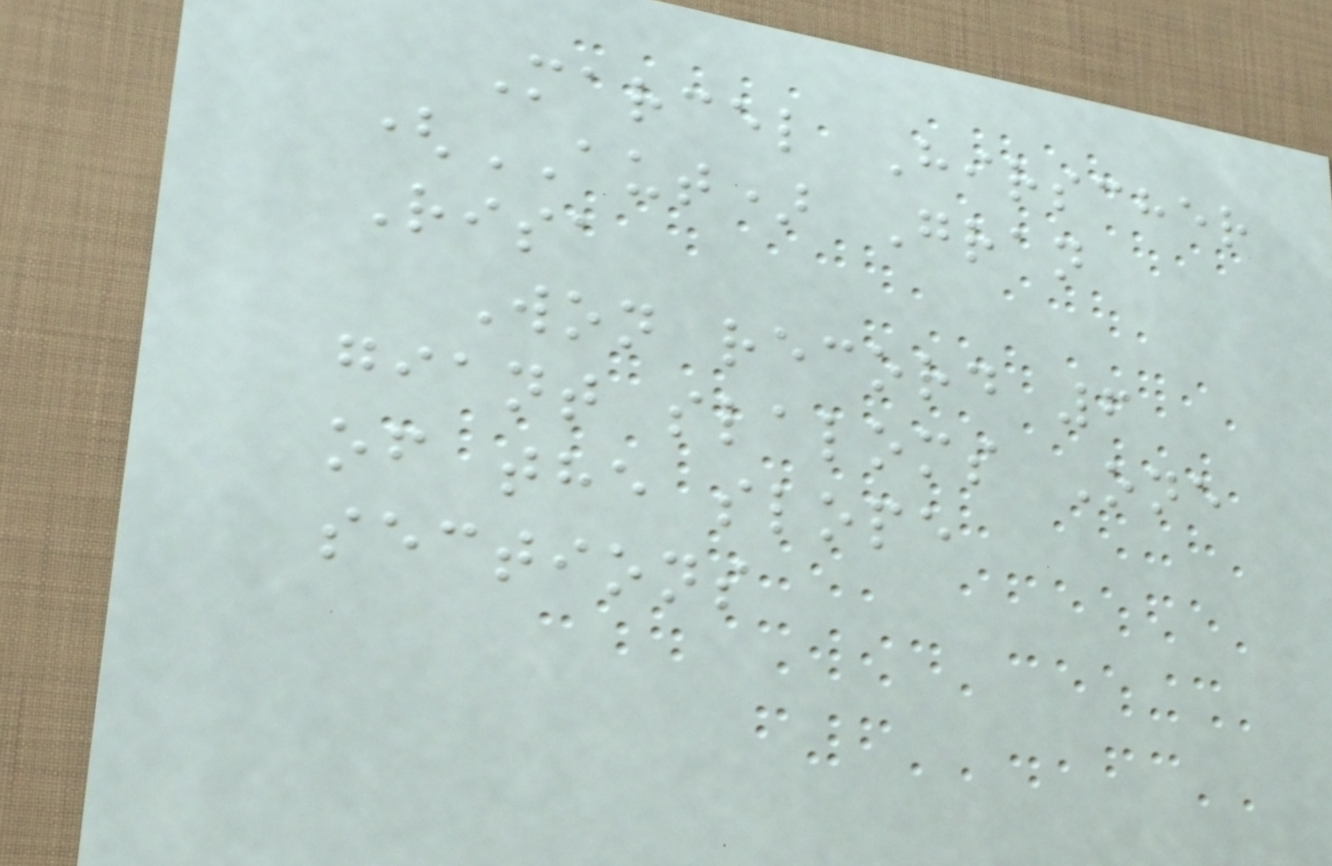Marcel Hirscher
(AUT) Gran
Risa
Won record 6
giant slaloms One
of the slope
sections
